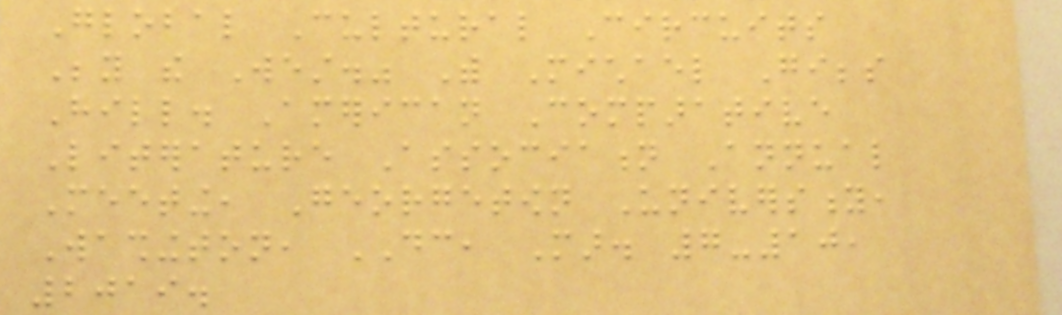Global Cultural Circuits
Beyond the West." With Michael Gibbs
Hill. American Comparative
Literature Association Annual
Meeting, Georgetown University,
Washington, DC, Mar. 7-10,
2019.
